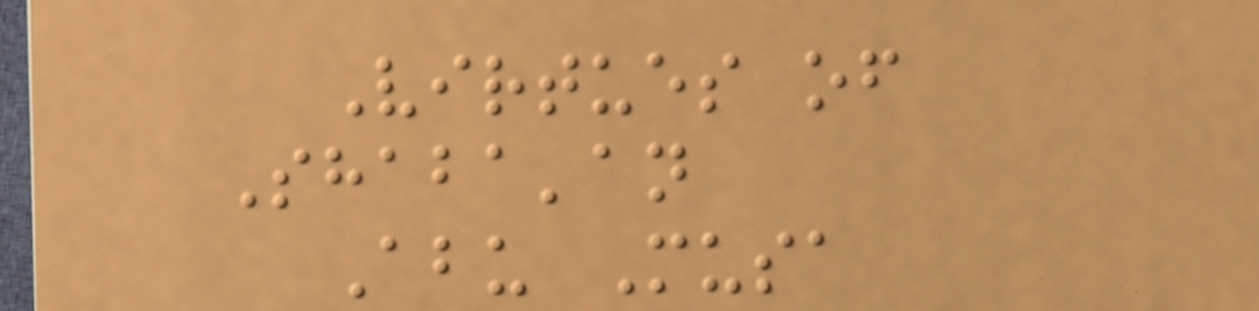Virtues of
Shaba'an
Abu Musa
